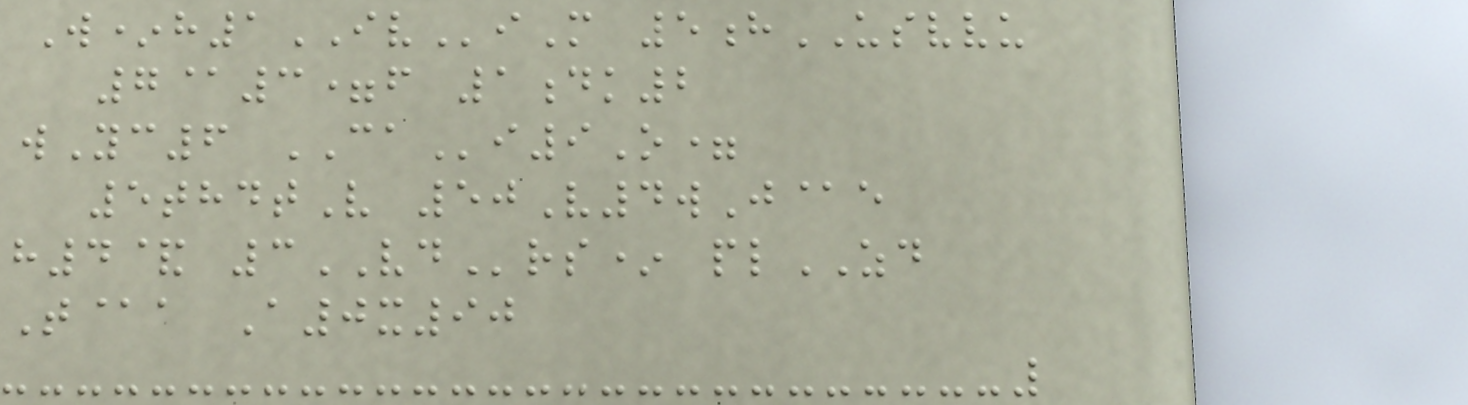W*h1IViM 5hUSVVU
7@3=f 1dk2
wYc6 CAi9O=
5thdtV 50V4wJ@e
h4& 3VDrs* plZD
T@a A0x90
